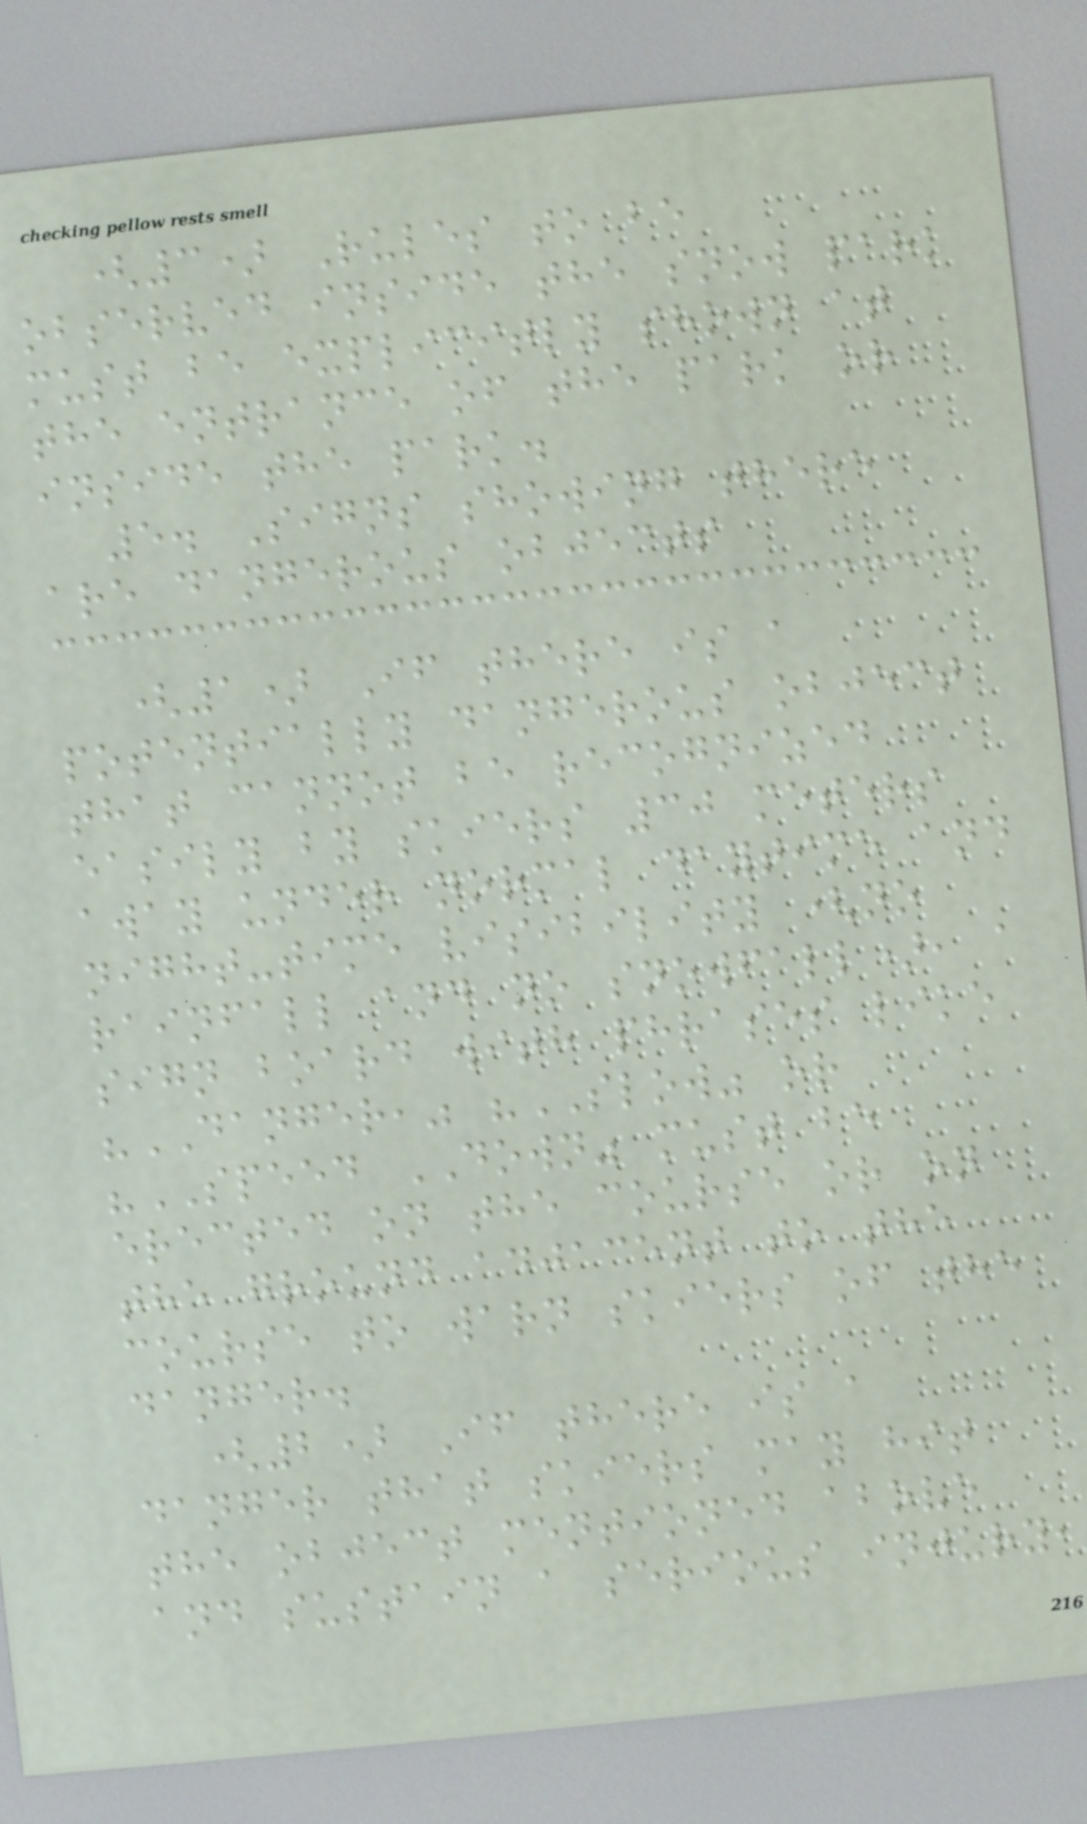(3) Rules to be
observed inside the snow park
must be explicitly shown at
the entrance of the park or
inside the park.
5. Signs showing there
are dangerous objects
(1) If there is a
potentially dangerous object
that cannot be recognized
easily by skiers 30 meters
away under normal daytime and
night-time visibility (no
rainfall and no snowfall), a
sign board with phrases like
"DANGER," "SLOW" or
"SPEED DOWN" must be
erected on the course or on
the ground adjacent to the
course to warn skiers of the
danger.
(2) If there is a
danger that skiers may hit
the object mentioned above
and sustain a serious injury,
